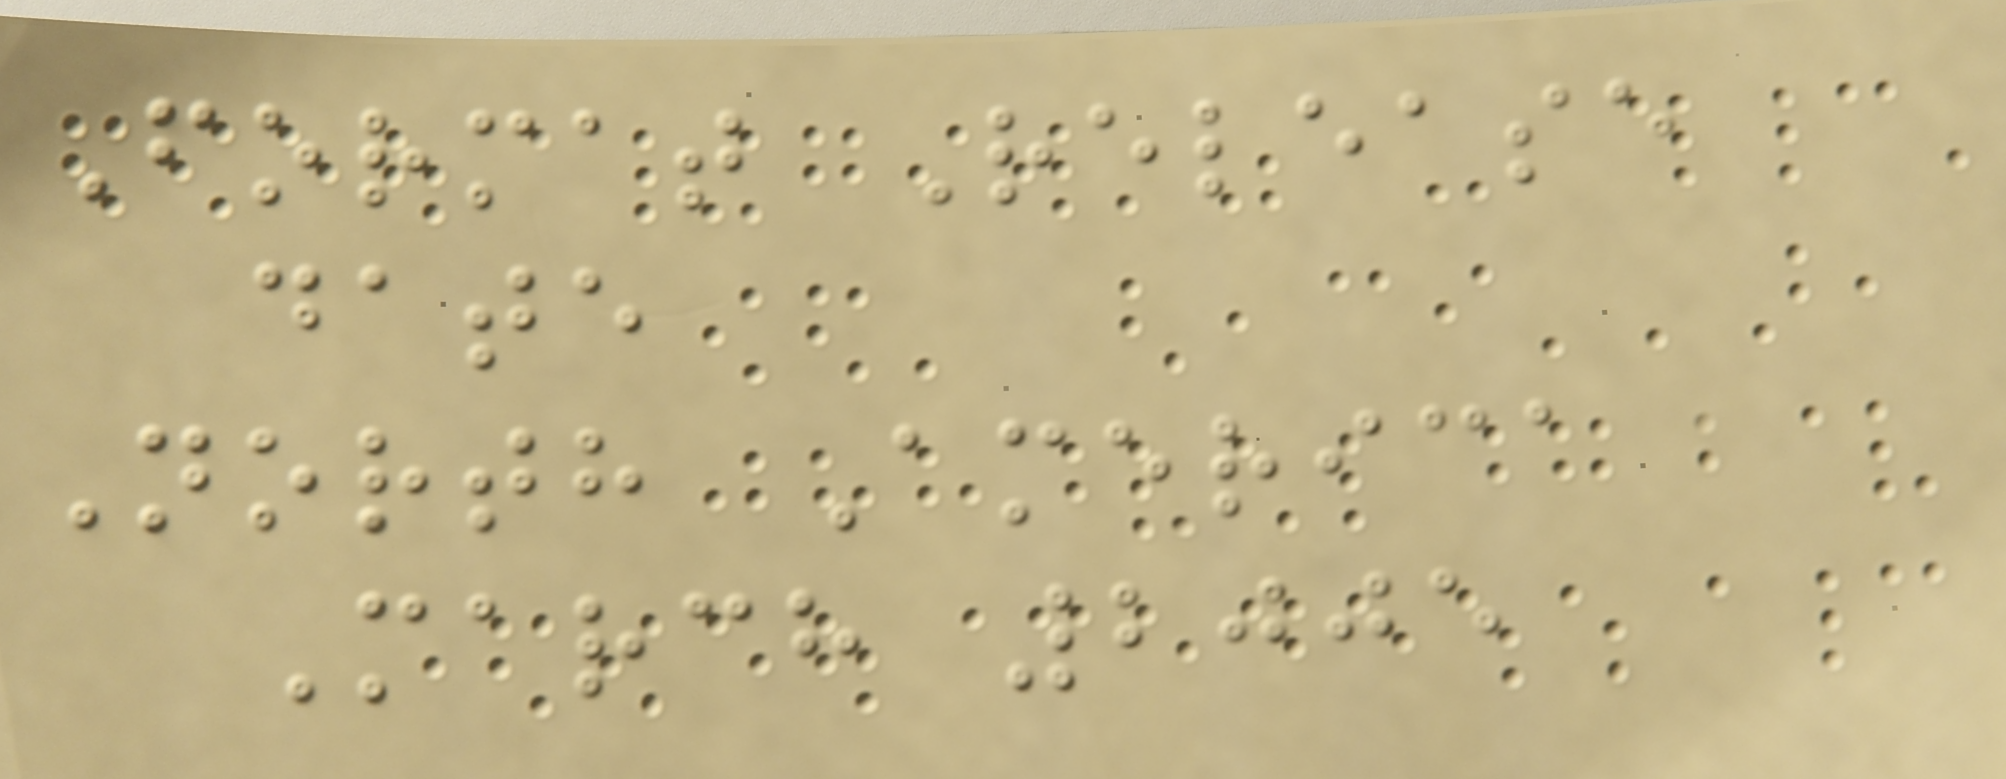Format Release
date
North America
March 2005
